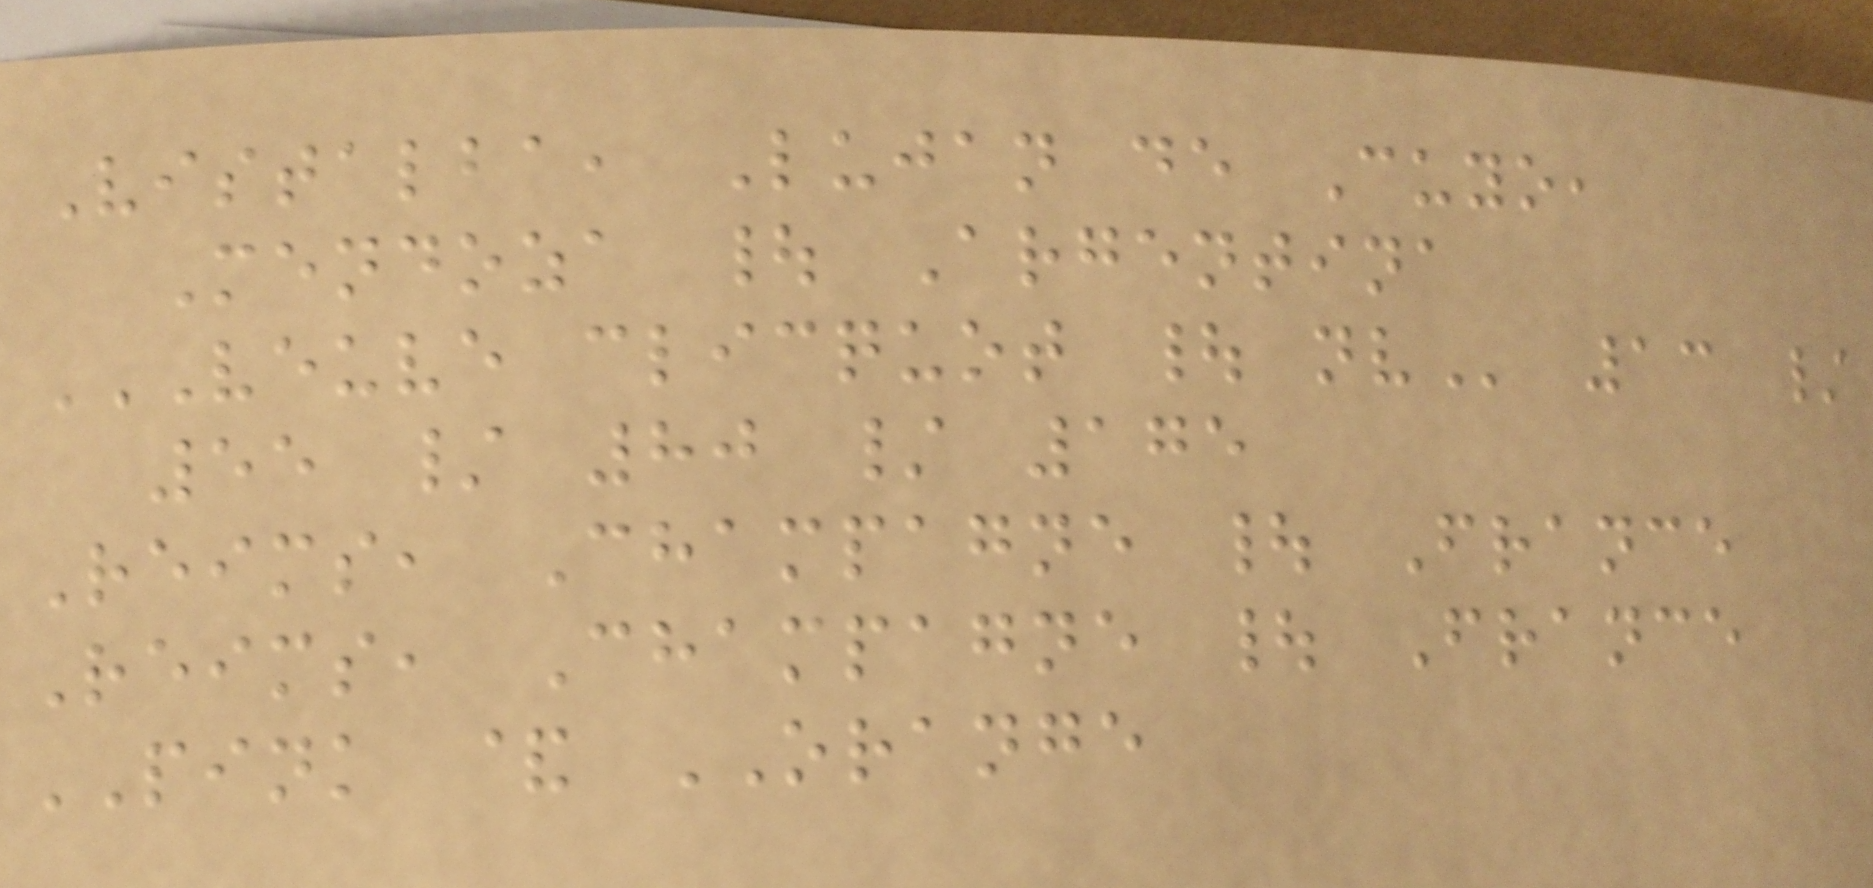Vistalba, Lujan de Cuyo,
Mendoza | Argentina
VEUVE CLICQUOT | NV 13 /
55 / 80 / 175
Reims, Champagne | France
Reims, Champagne | France
PINK & ORANGE
